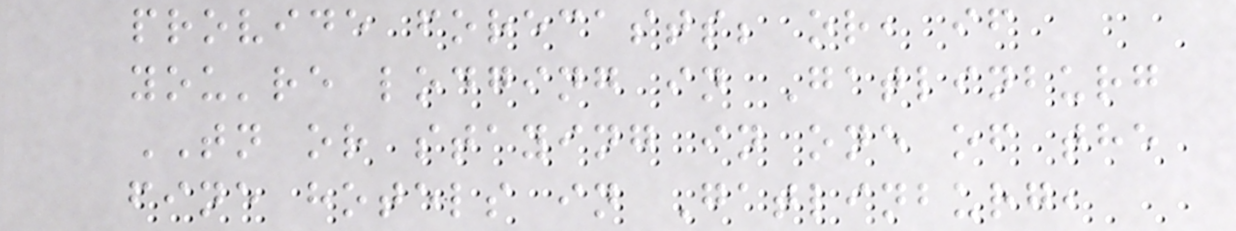provide forecasts; or, if
you're lodging in Gatlinburg
TN or staying in one of the
fine hotels in Gatlinburg,
